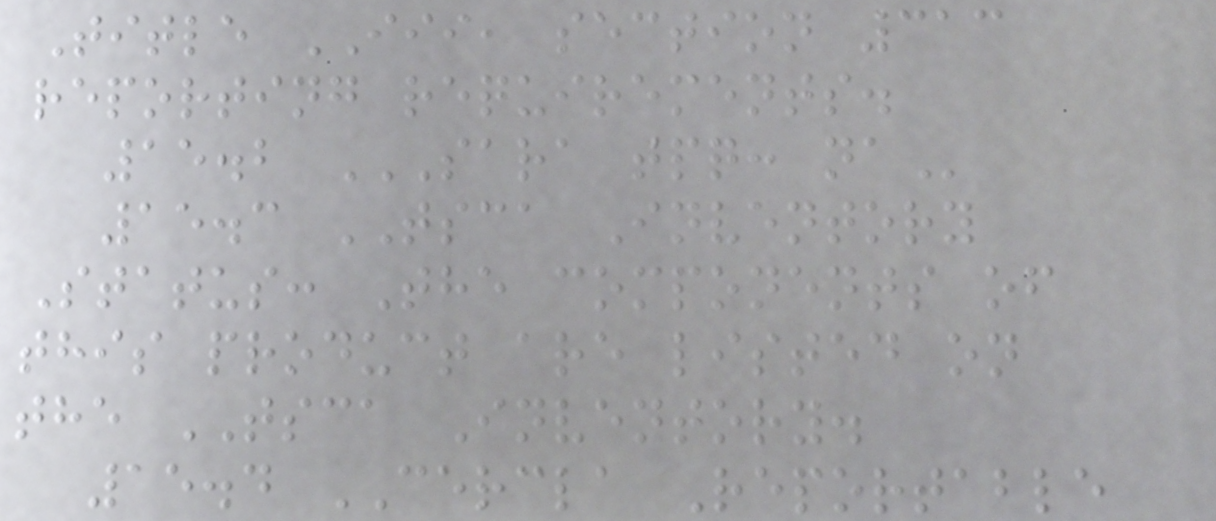Title III, section 313
reporting requirements.
15.2 SARA TPQ: NA
15.3 TSCA Inventory
Status: The components of
this product are listed on
the TSCA Inventory.
15.4 CERCLA Reportable
